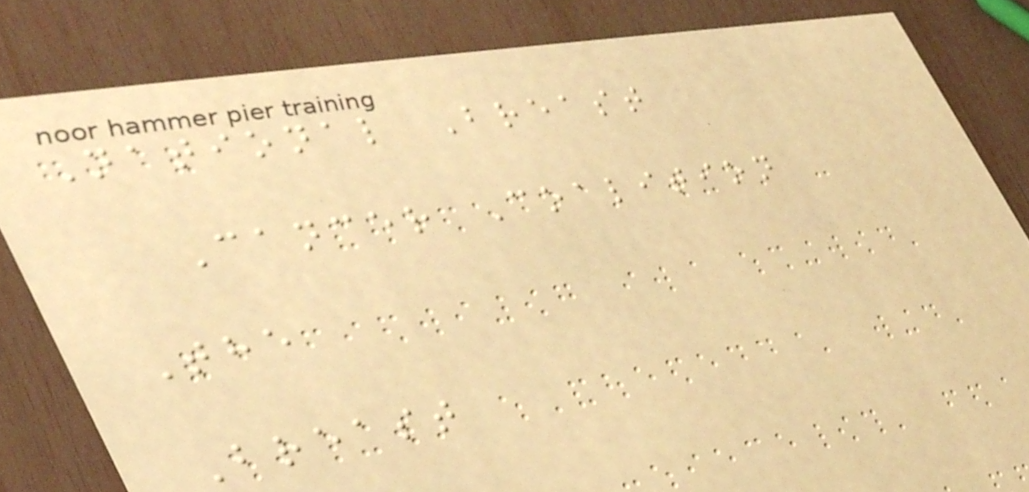National Breast
Cancer Coalition
The
Breast
